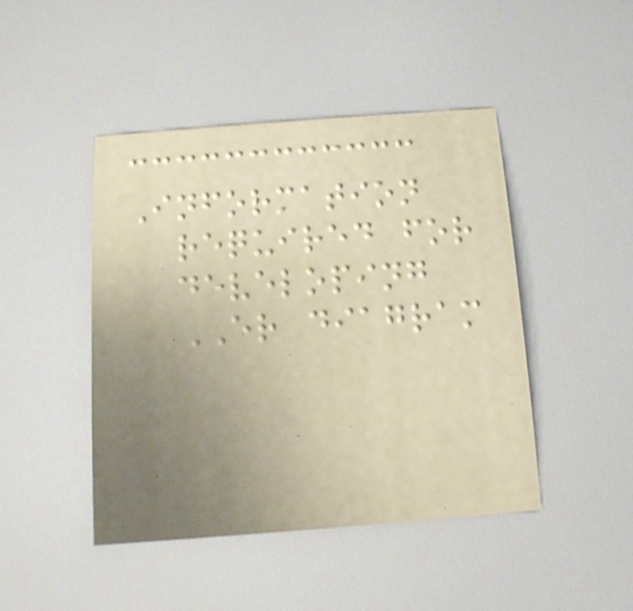Information
required for
developing
ER diagram
